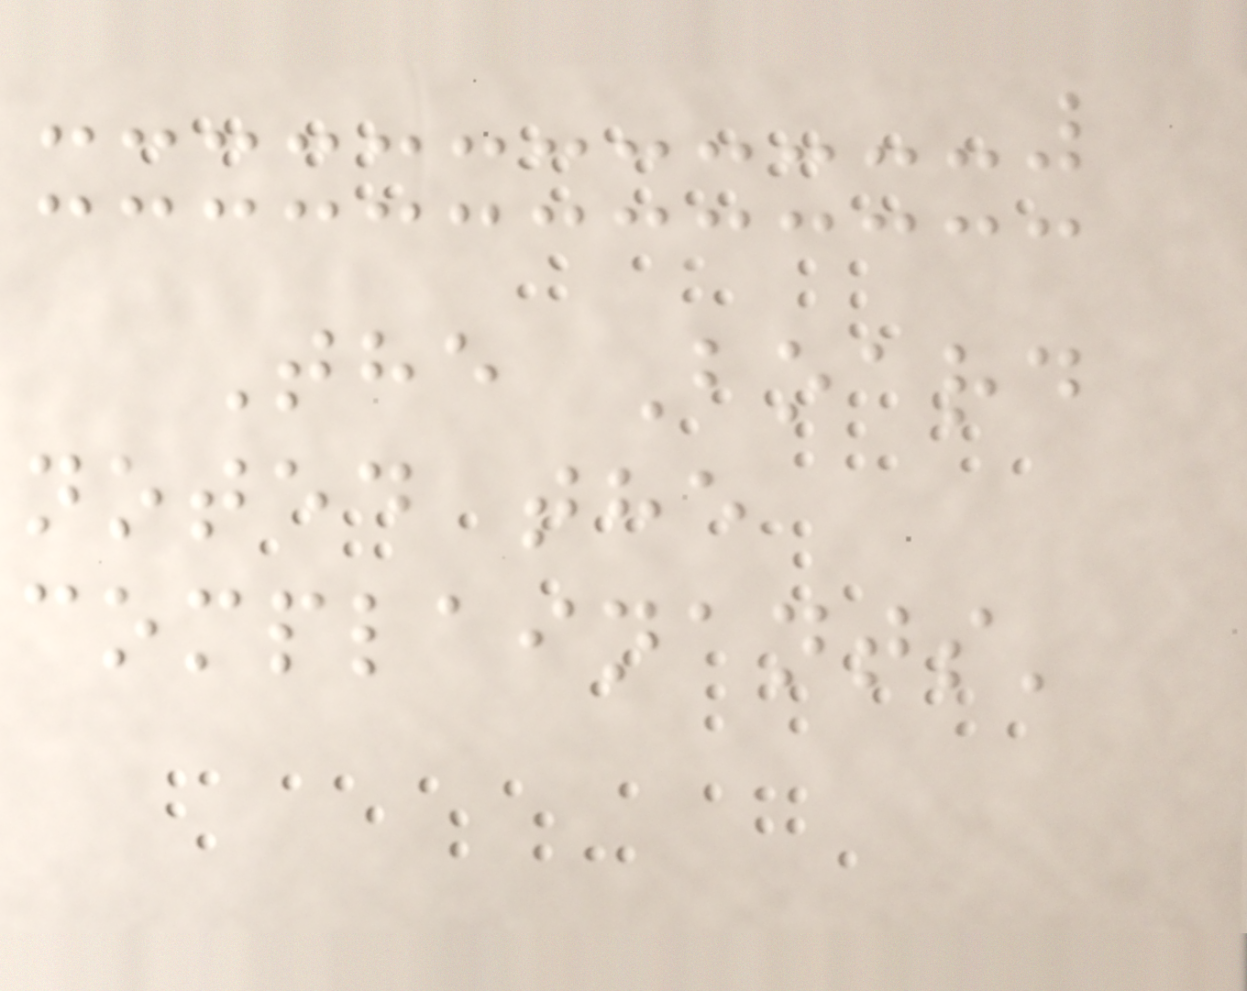The Board
noted the
complainants'
